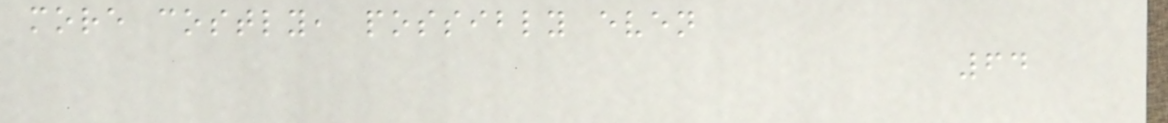more costly, possibly even
64
